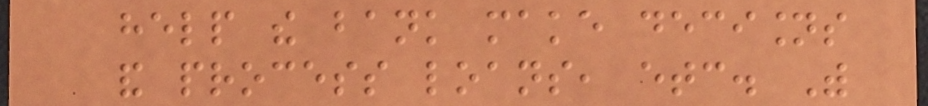help the bank make decisions
and process loans, etc. With
